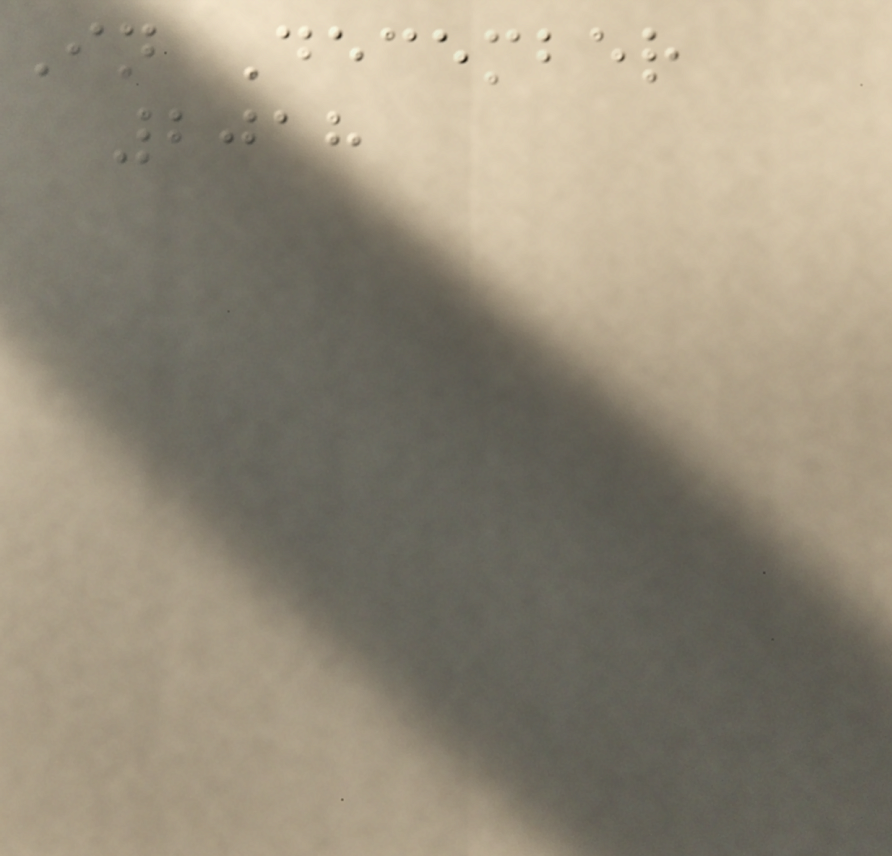In December
2018
